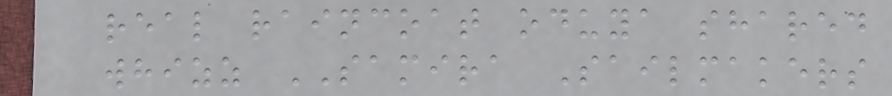real raincoat oduya shared
whizz SAMIRA Sailmakers
